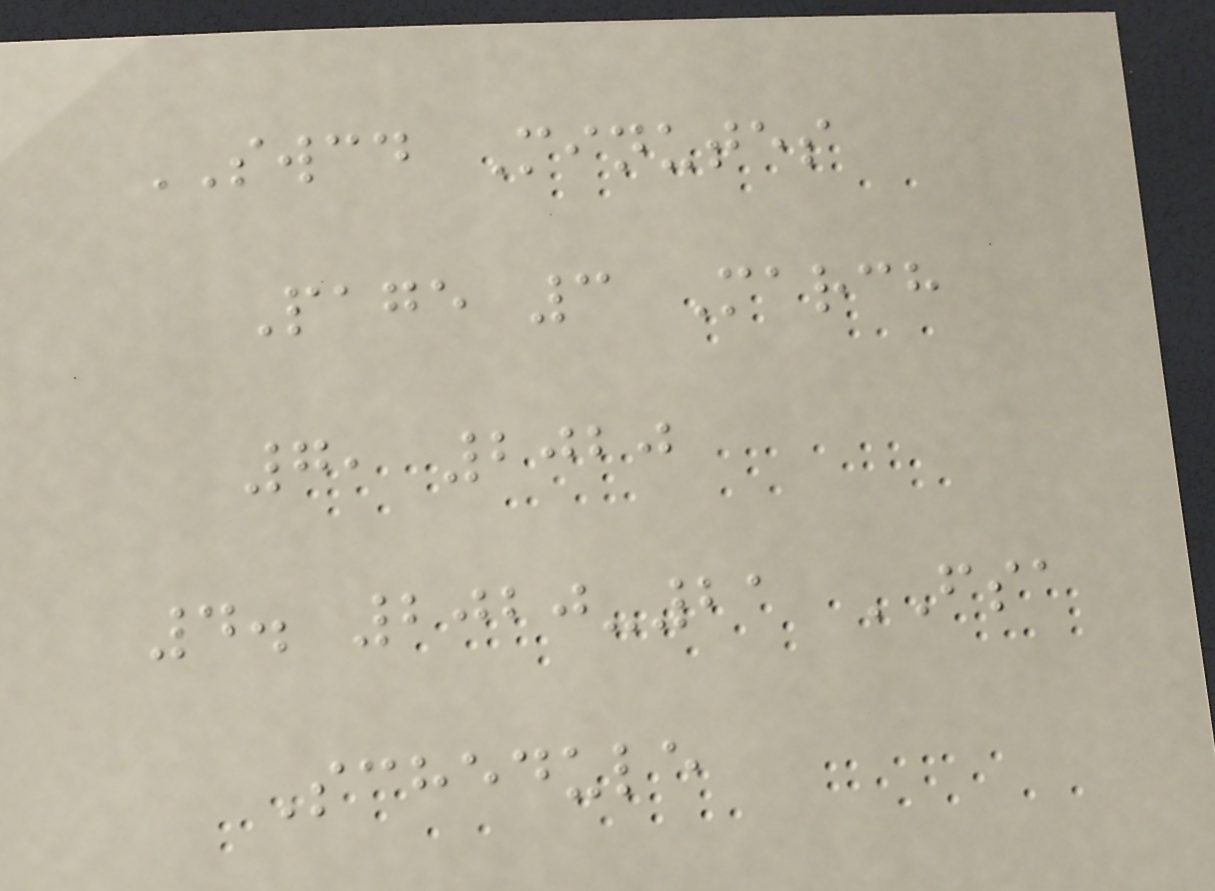SWCD Minutes
Page 3 March
7, 2020
4. 2020-21 FSA
Schedule
